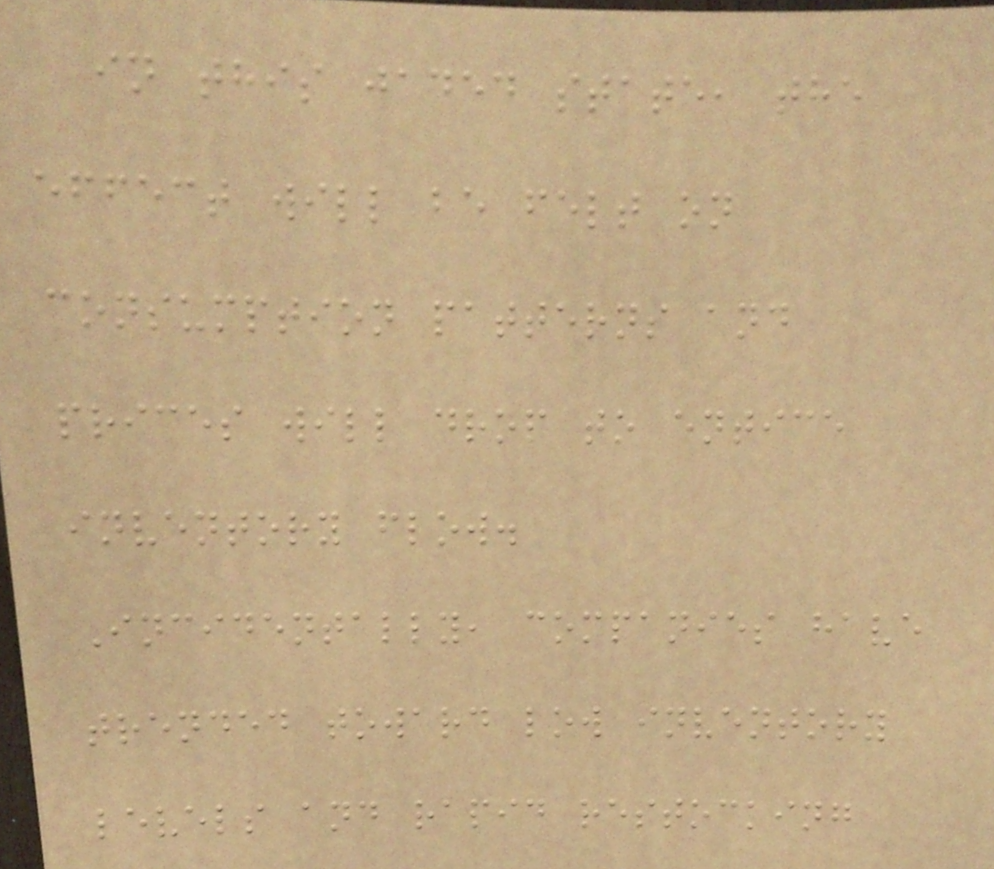in this jaded state, the
effect will be felt on
consumption patterns and
prices will drop to entice
inventory flow.
Incidentally, companies have
trended toward low inventory
levels and rapid restocking
